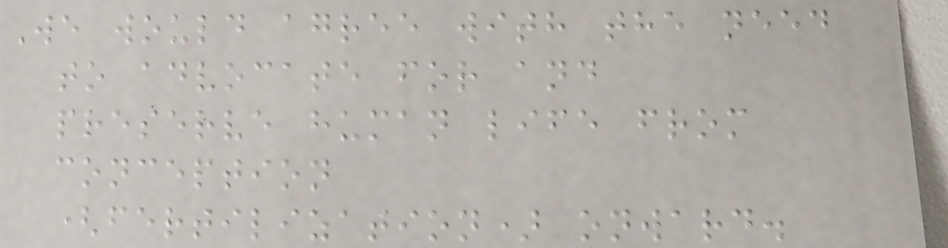We would agree with the need
to advocate for and
preserve human life from
conception
(fertilization) onward.
